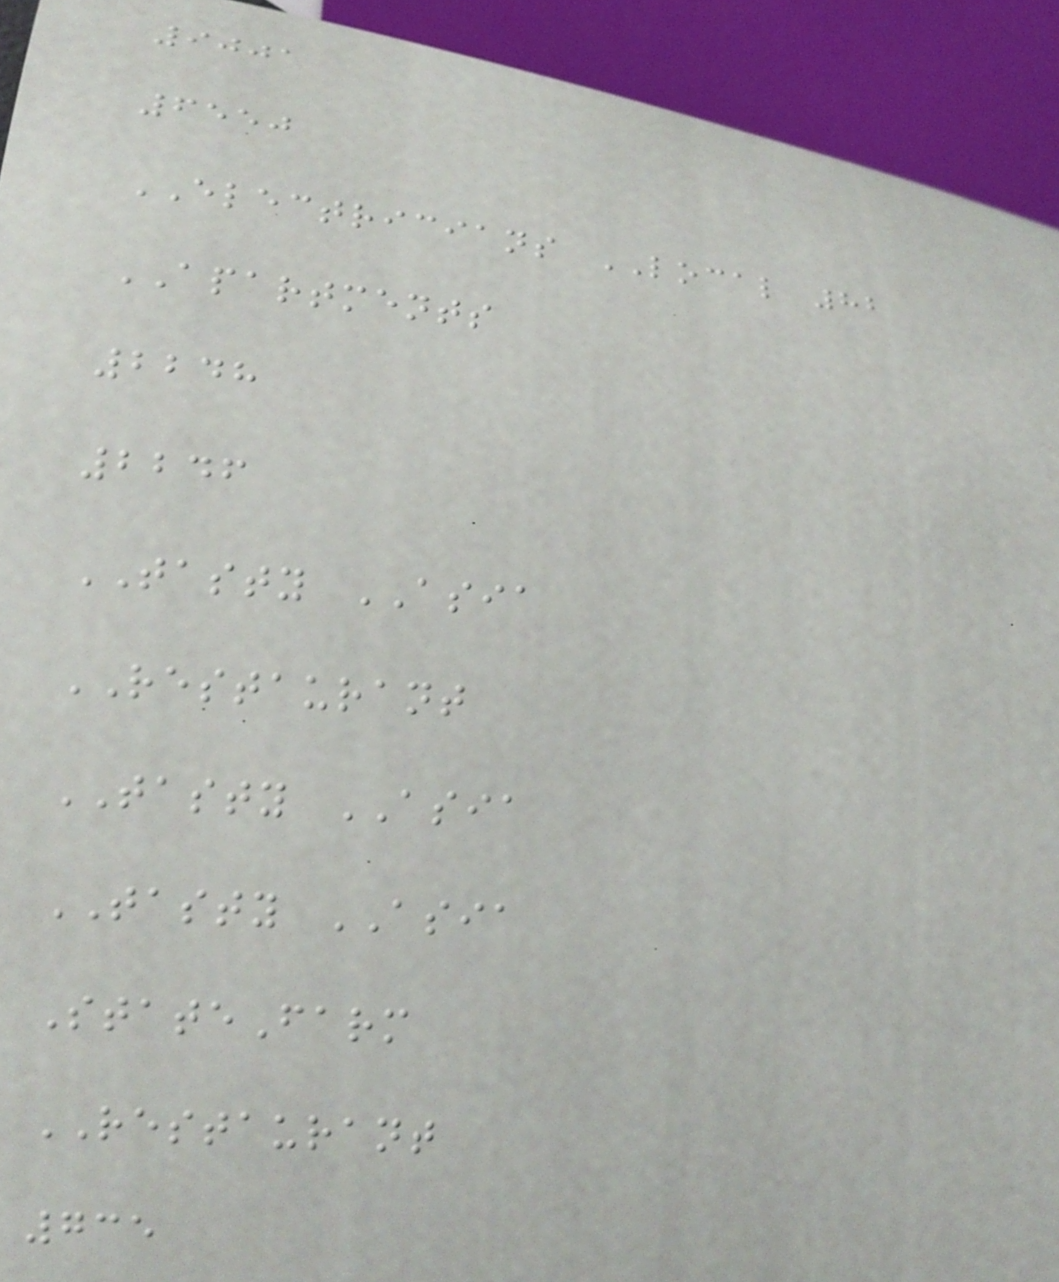9001
6550
ELECTRICIANS LOCAL 82
APARTMENTS
2248
2246
TASTY ASIA
RESTAURANT
TASTY ASIA
TASTY ASIA
StateFarm
RESTAURANT
735
